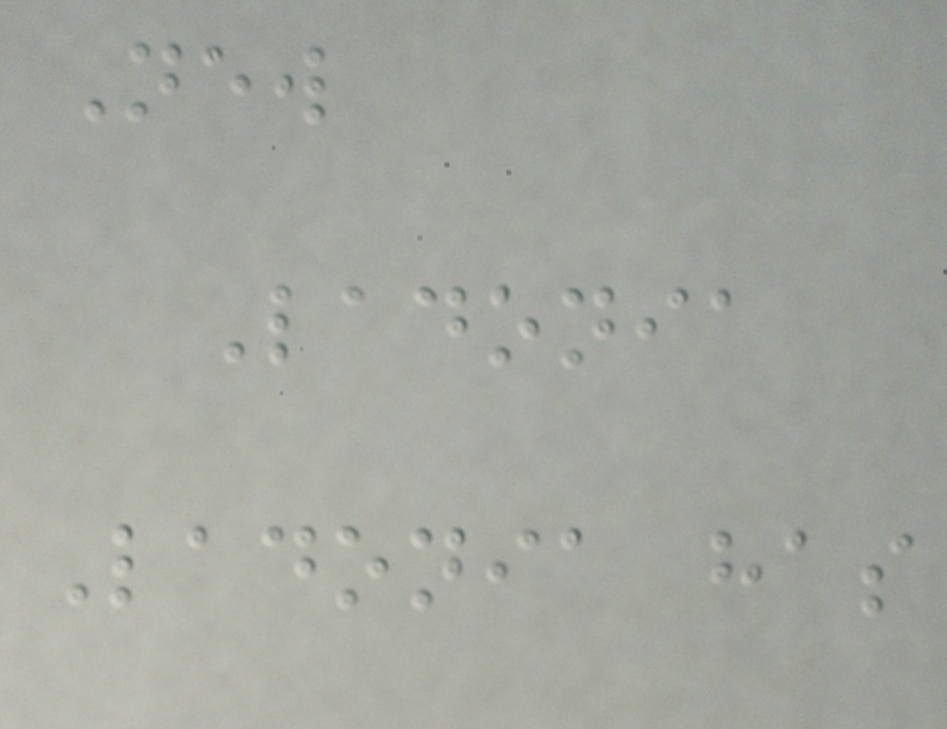New
Ladonia
Ladonia has
